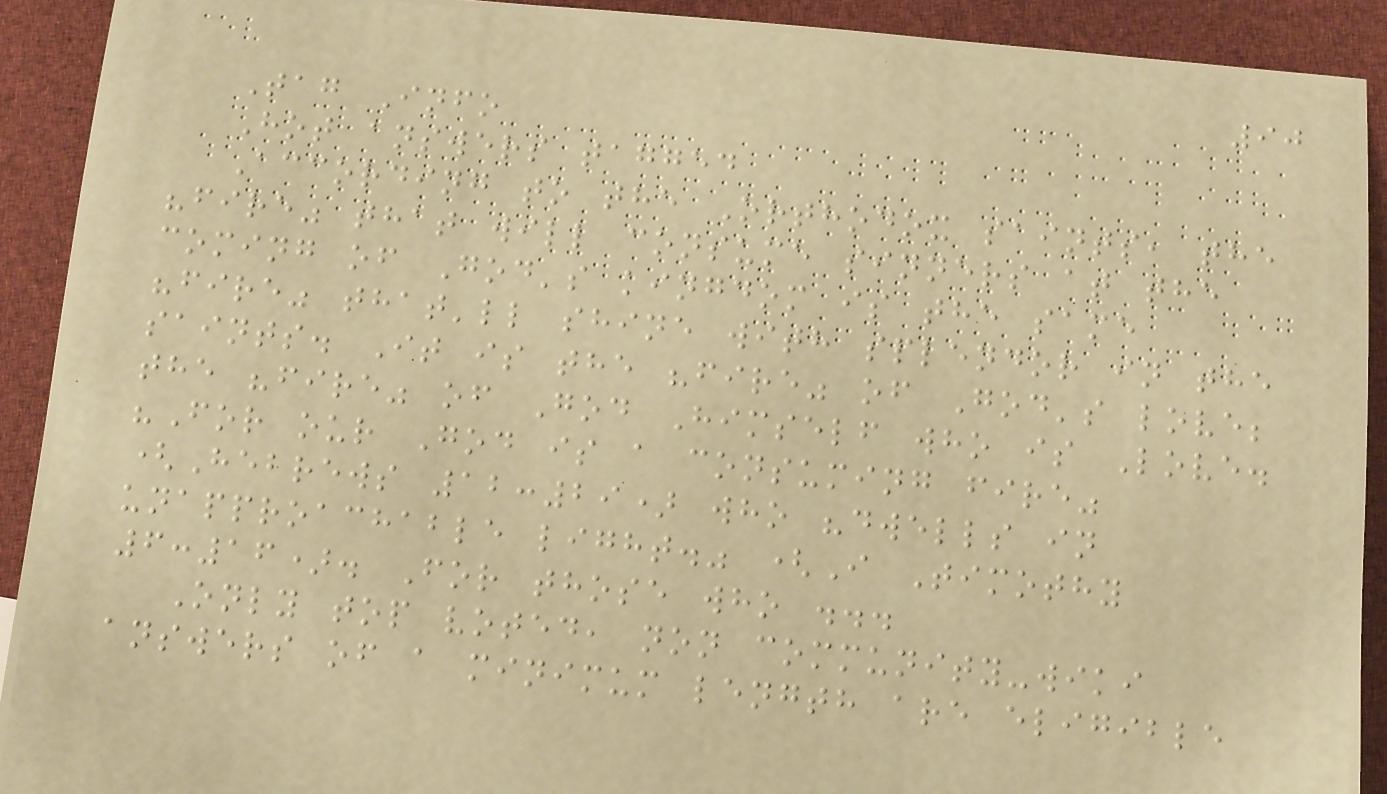90
Tag Info
Hot answers tagged
According to the Orthodox saints, the
"fire" that will consume sinners at the
coming of God's kingdom is the same
"fire" that'll shine with splendor in the
saints. It is the "fire" of God's love;
the "fire" of God Himself who is Love.
"For our God is a consuming fire"
(Hebrews 12:29) who "dwells in
unapproachable light." (I Timothy
6:16). For those who ...
Only top voted, non community-wiki
answers of a minimum length are eligible
